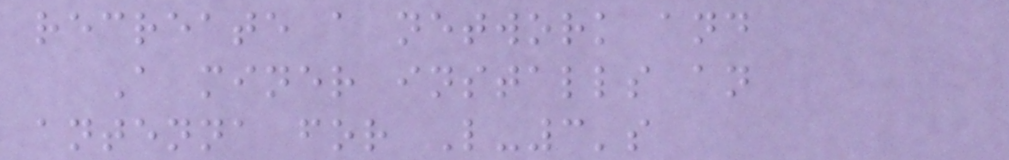recreate a network and
A miner installs an
antenna for L-3's
